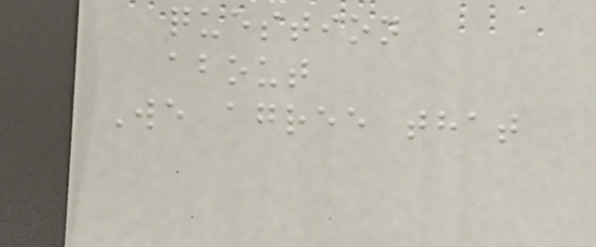question
about
We agree that
